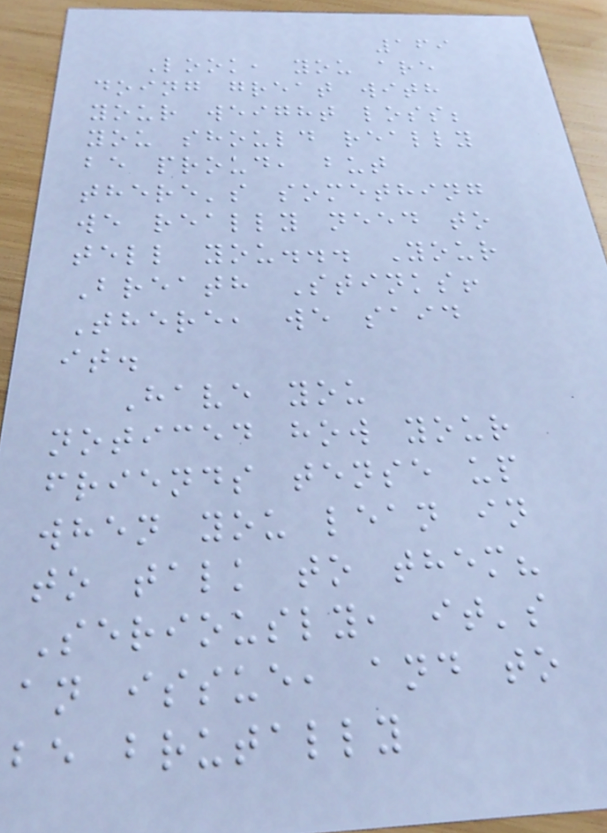169
Look, you are
doing great with
your weight loss;
you should really
be proud, but
there's something
we really need to
tell you... Your
Breath Stinks!
There, we said
it.
Have you
noticed how your
friends tense up
when you lean in
to talk to them?
Seriously, it's
an issue, and to
be brutally
